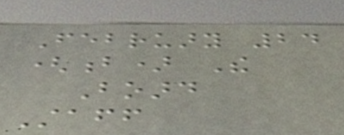February 24
(b) The
Board
Staff
